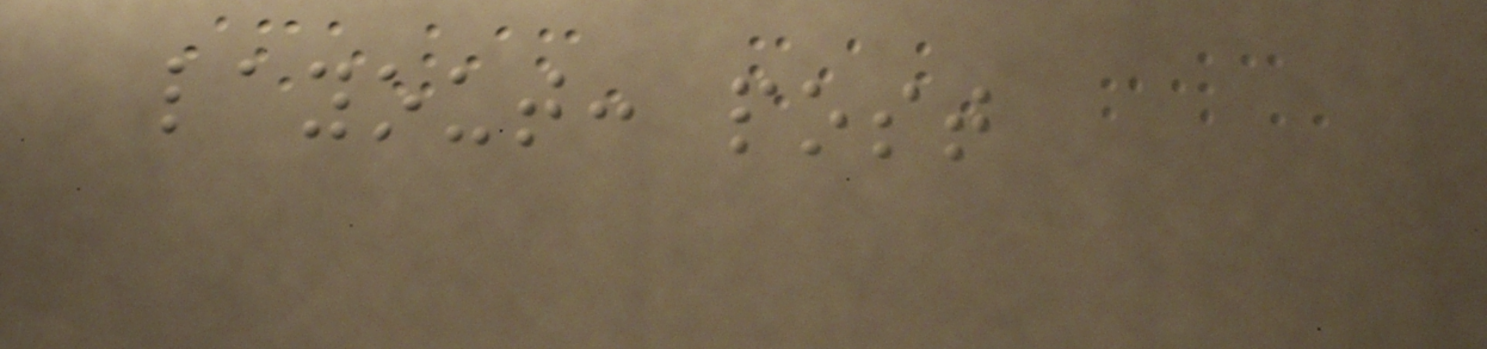layout: post
